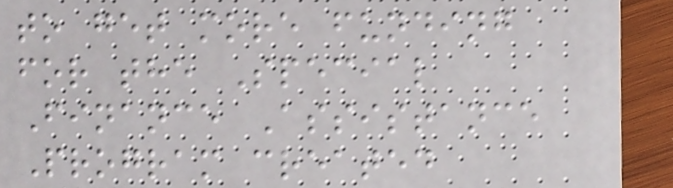to get more funding
for the Special
Finance Assistance
Program created
